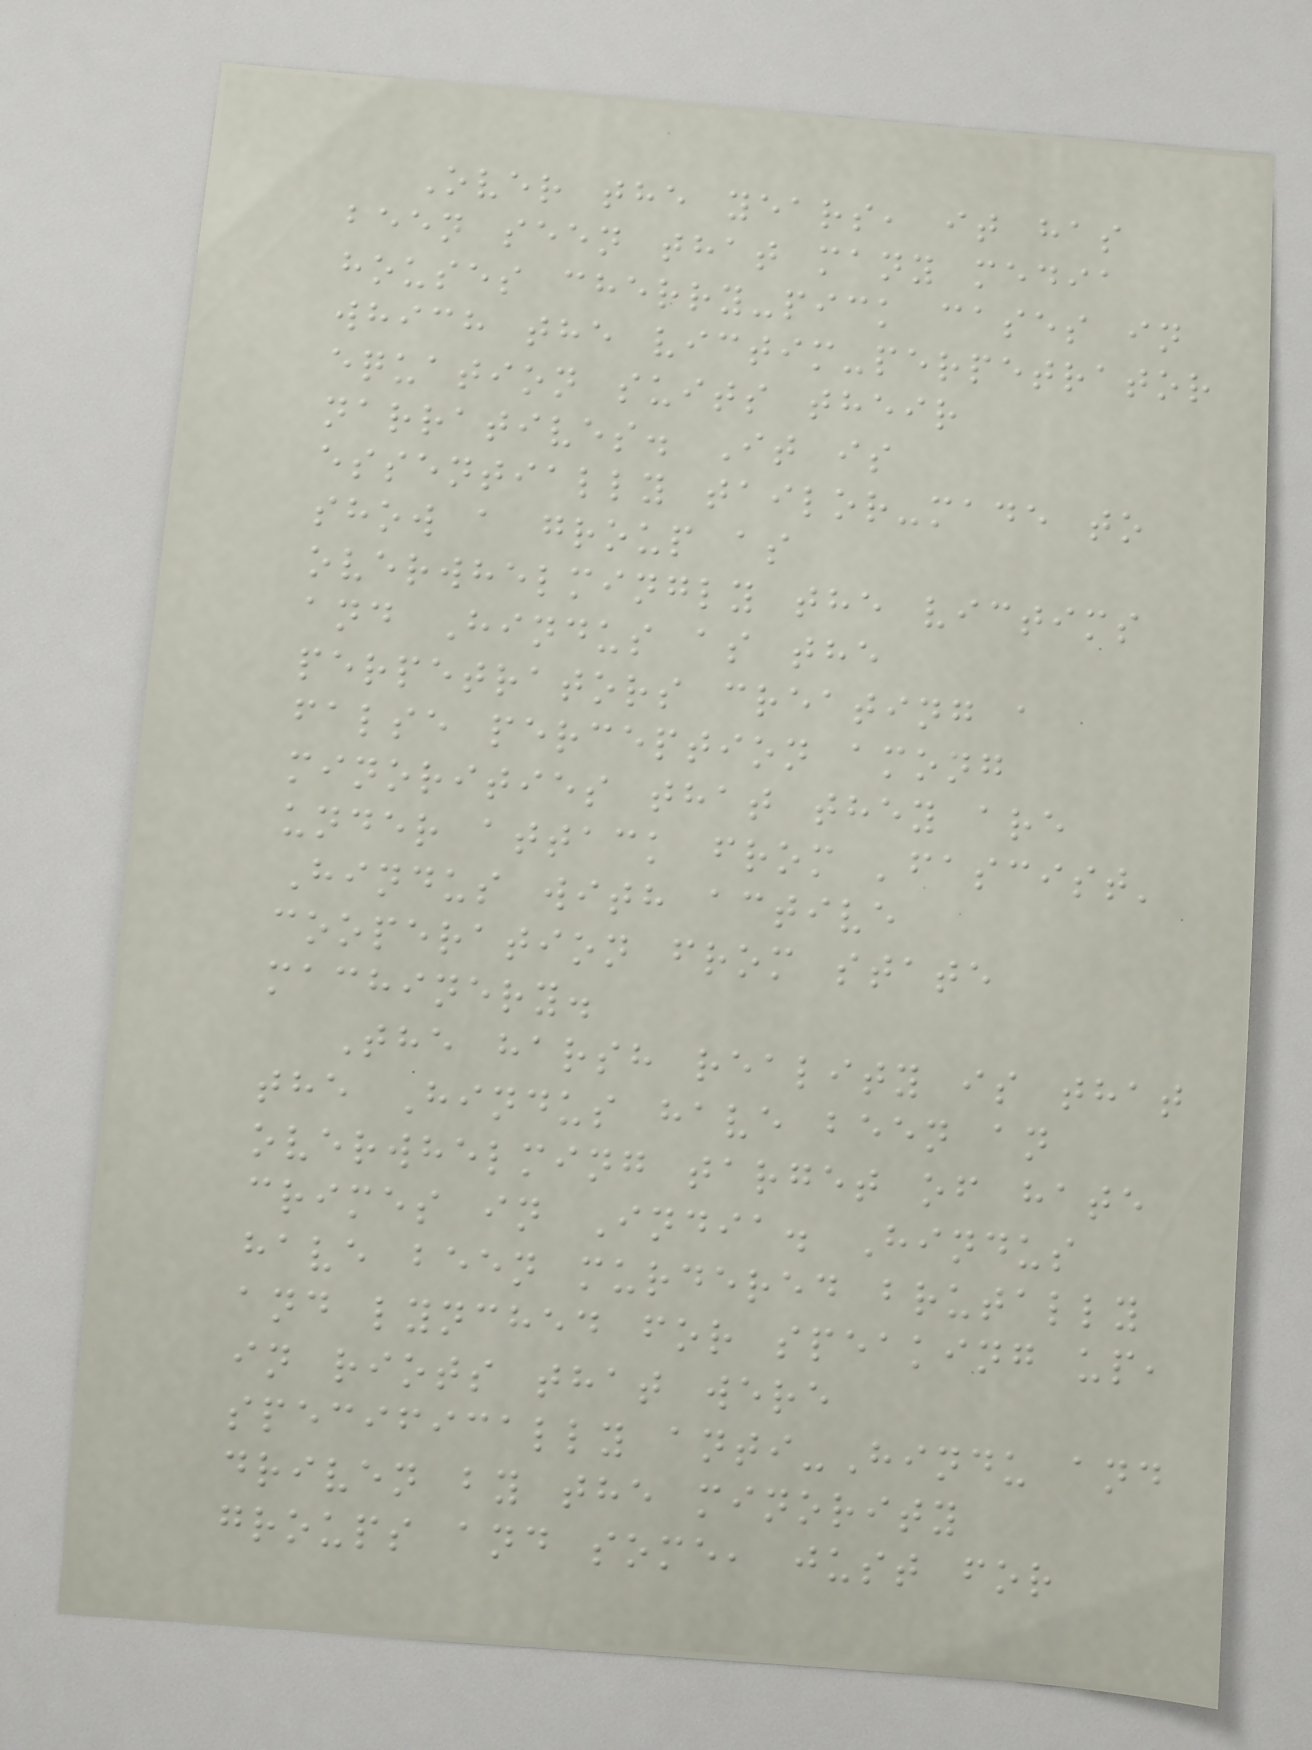Over the years, it has
been seen that many media
houses cherry-pick cases in
which the victim-perpetrator
equation suits their
narratives. It is
essentially tailor-made to
show a group as
overwhelmingly the victims
and Hindus as the
perpetrators creating a
false perception among
minorities that they are
under attack from 'fascist'
Hindus with active
cooperation from state
machinery.
The harsh reality is that
the Hindus have been an
overwhelming target of hate
crimes in India. Hindus
have been murdered brutally
and lynched for speaking up,
in riots that were
specifically anti-Hindu and
driven by the minority
groups and some, just for
